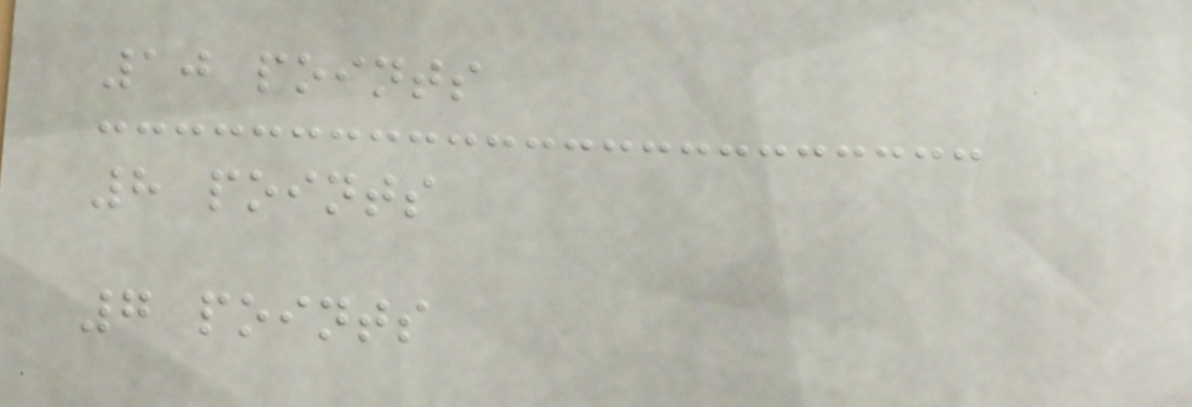10 points
8 points
7 points
